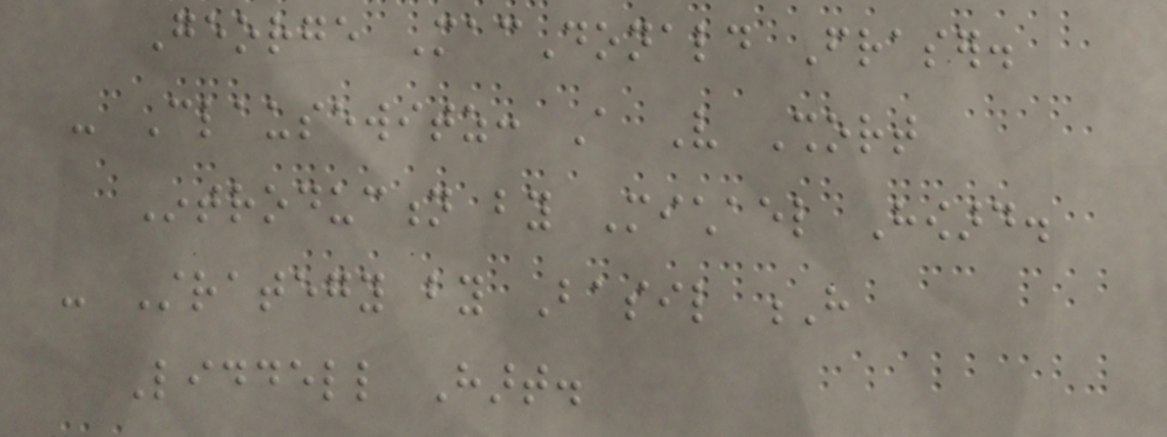George MacDonald Fraser.
- Clausewitz: A Very Short
Introduction by Michael Howard.
- Strategy by Basil H
Liddell Hart.
